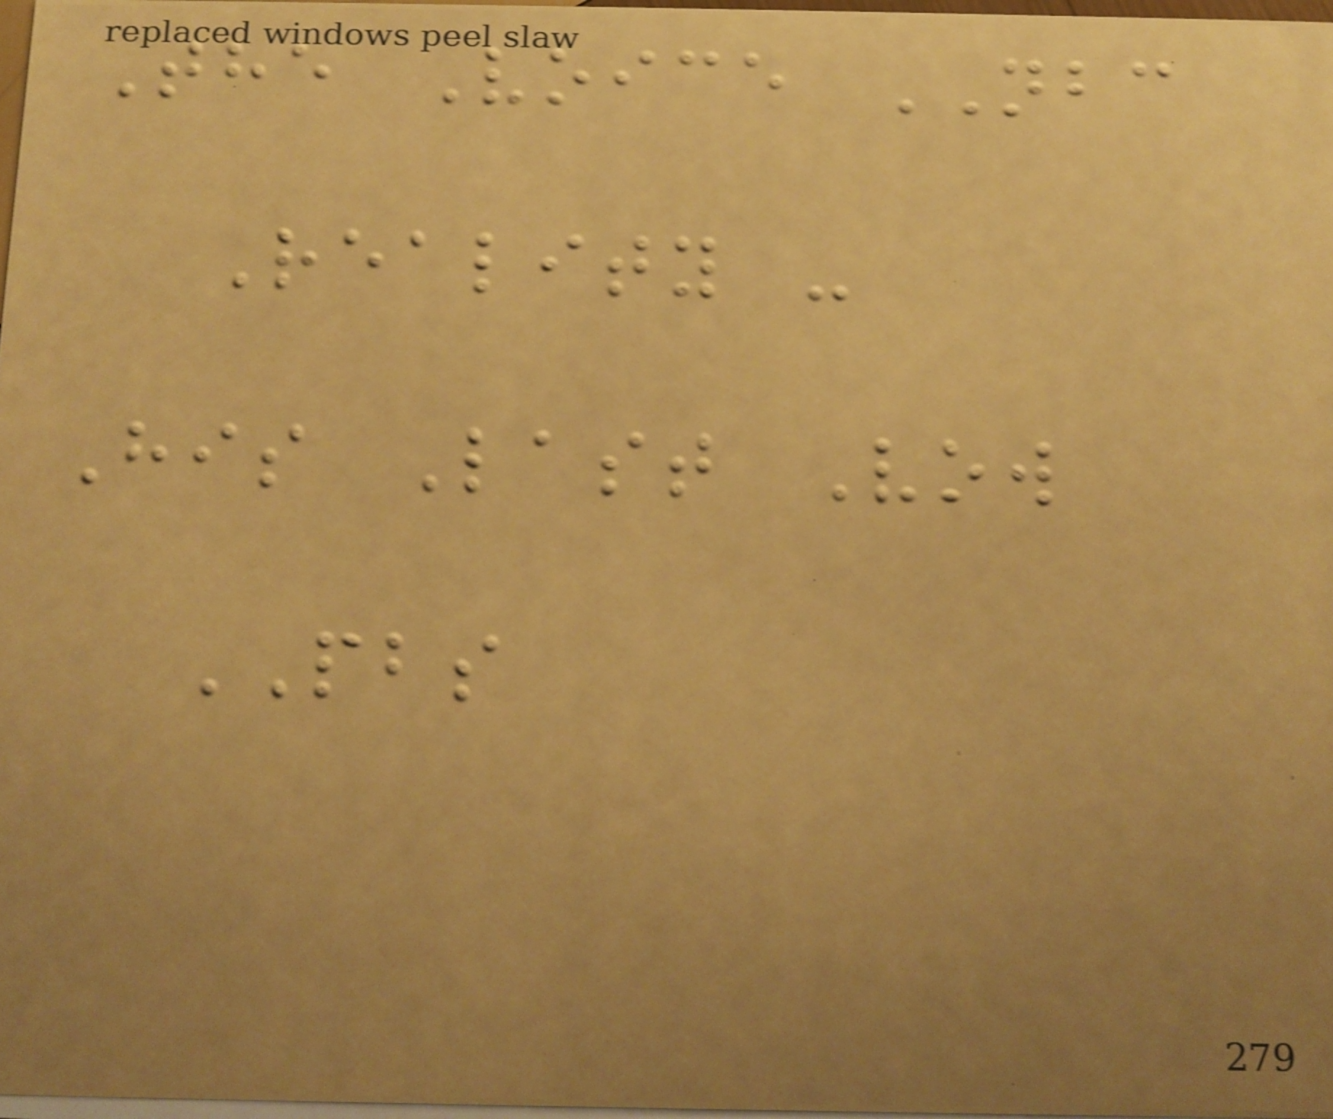The Voice NBC
Reality -
His Last Vow
PBS
